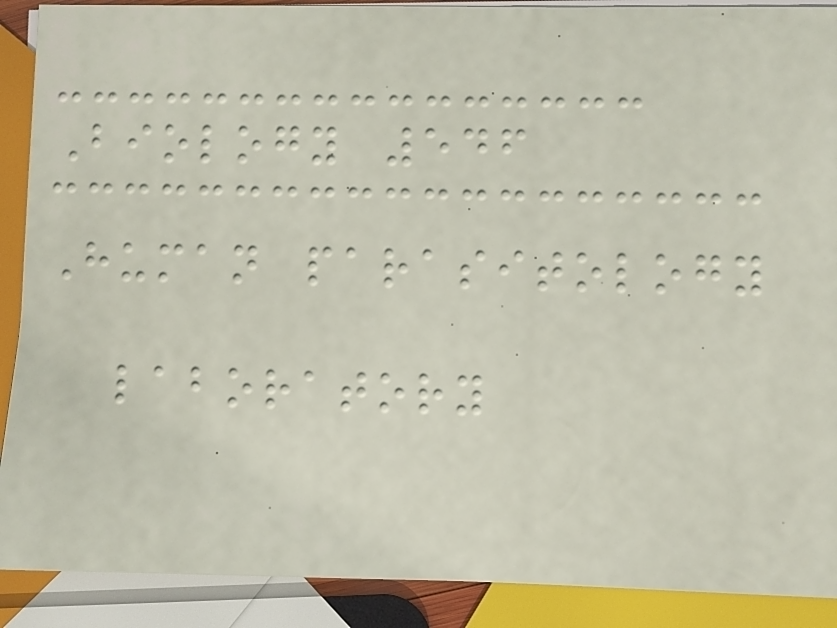Biology 546
Human parasitology
laboratory
